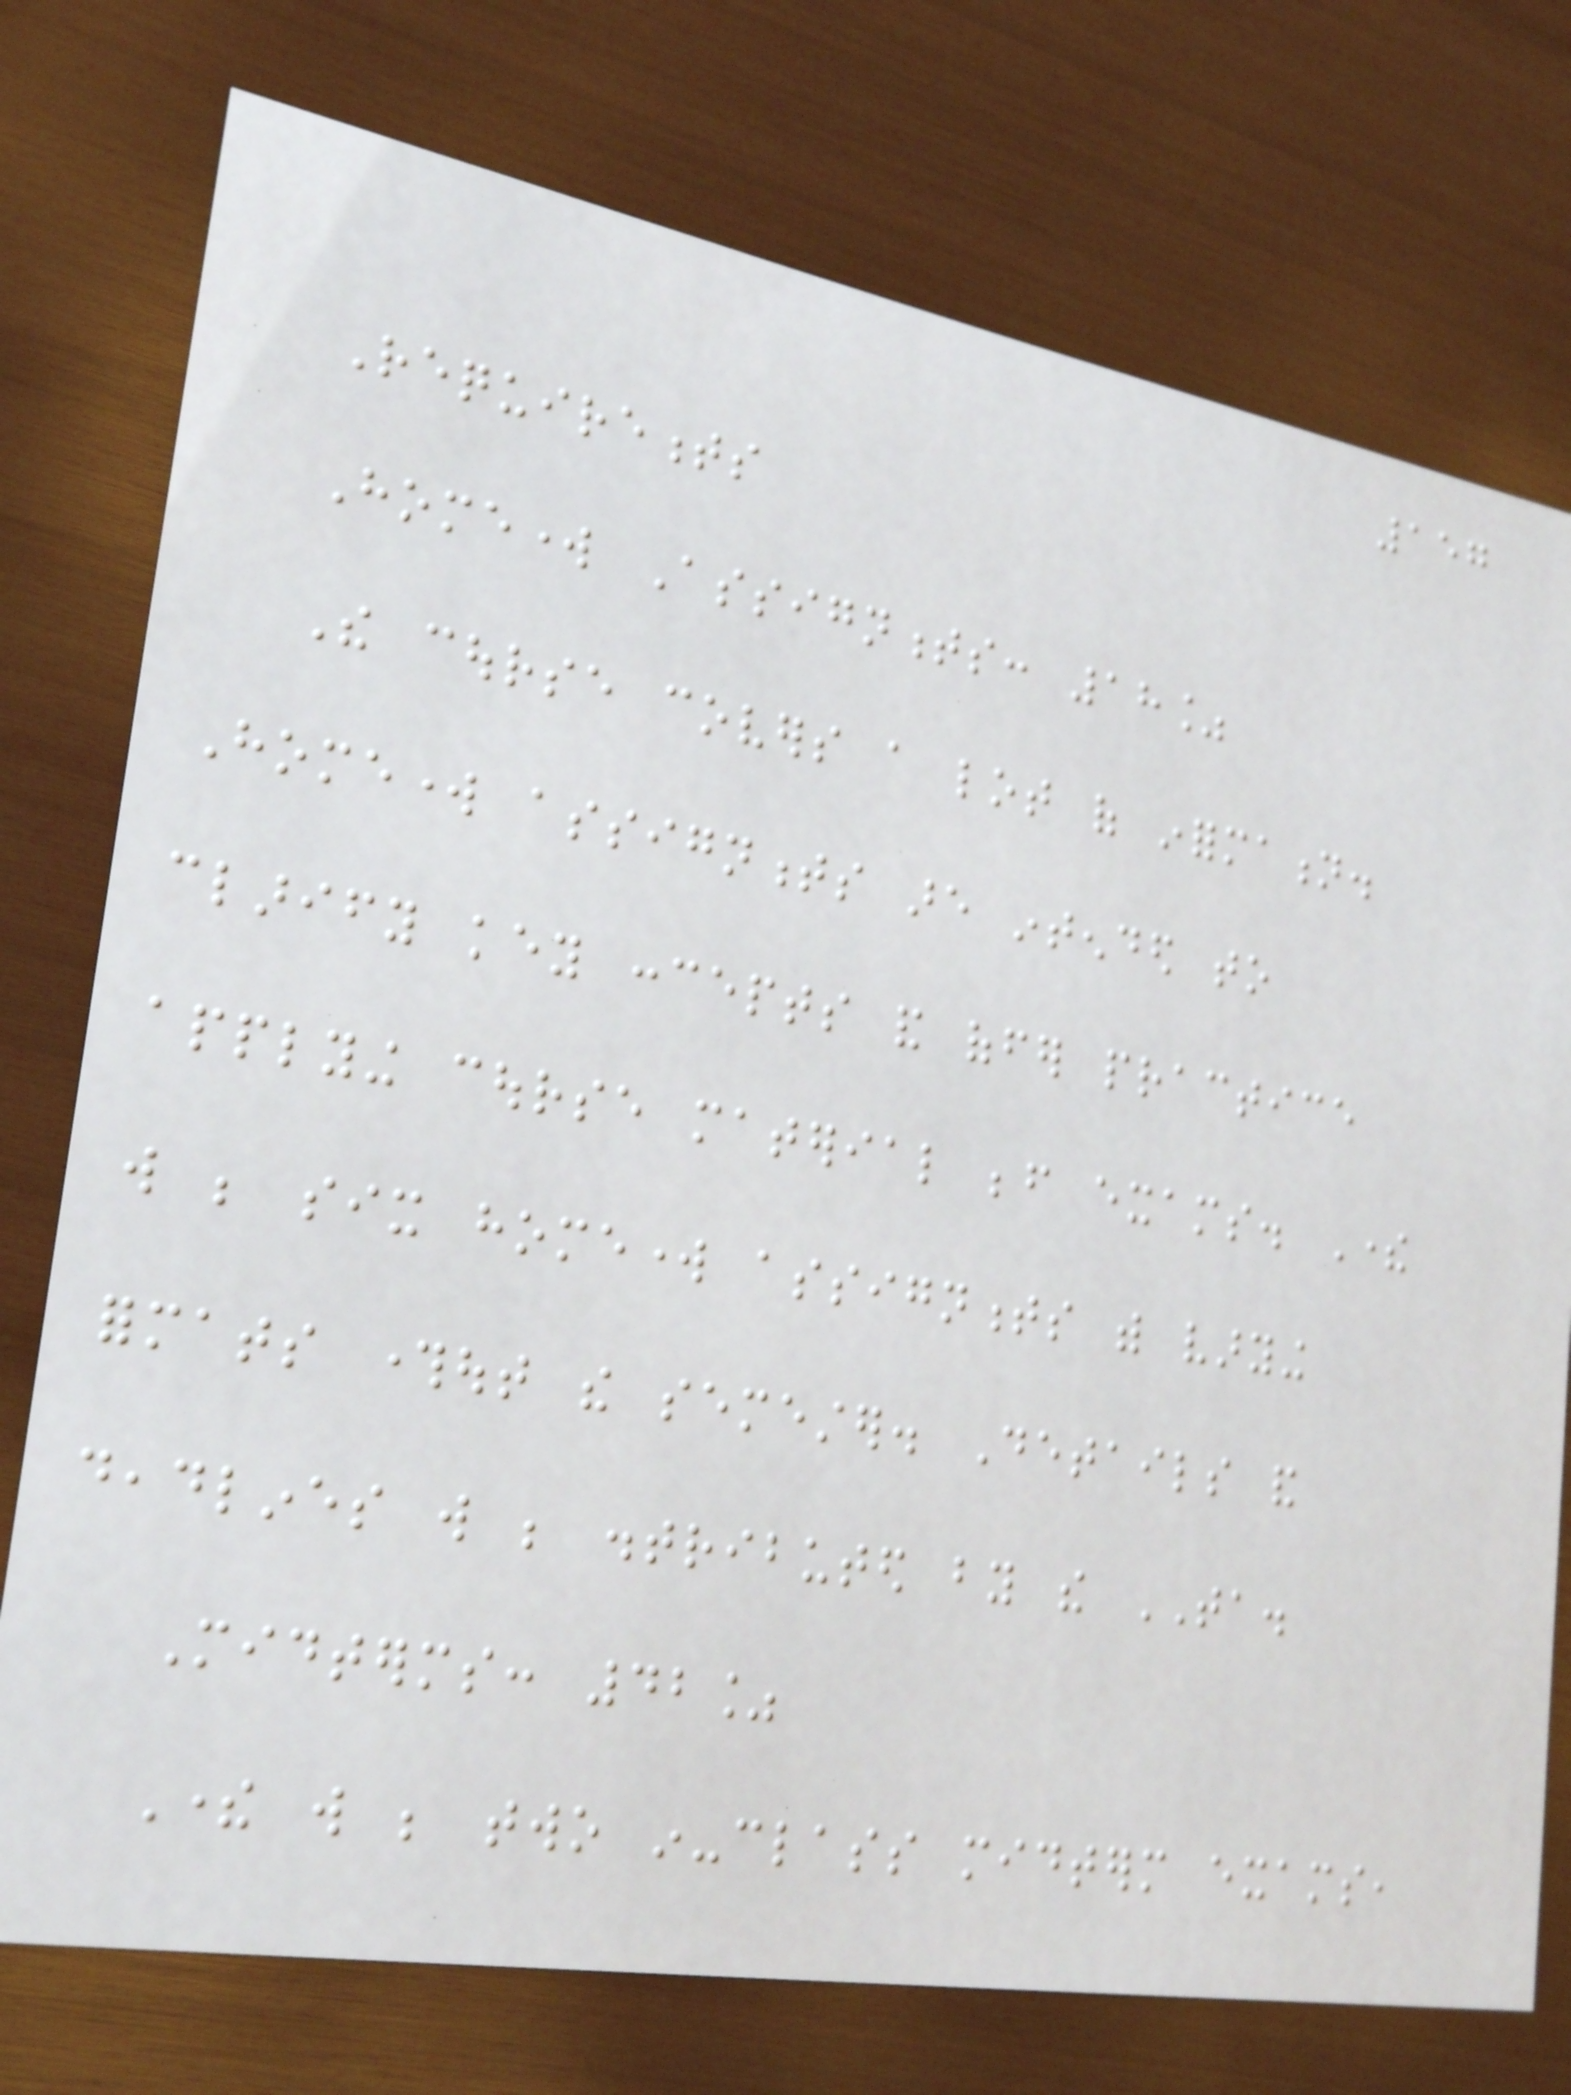157
Requirements
Homework Assignments: 18%
The course covers a lot of information.
Homework assignments are intended to
clarify key concepts and offer practice
applying course material before exams. There
will be six homework assignments with varying
formats throughout the semester. Details and
deadlines will be distributed by the TA.
Midterms: 42%
There will be two in-class midterm exams,
